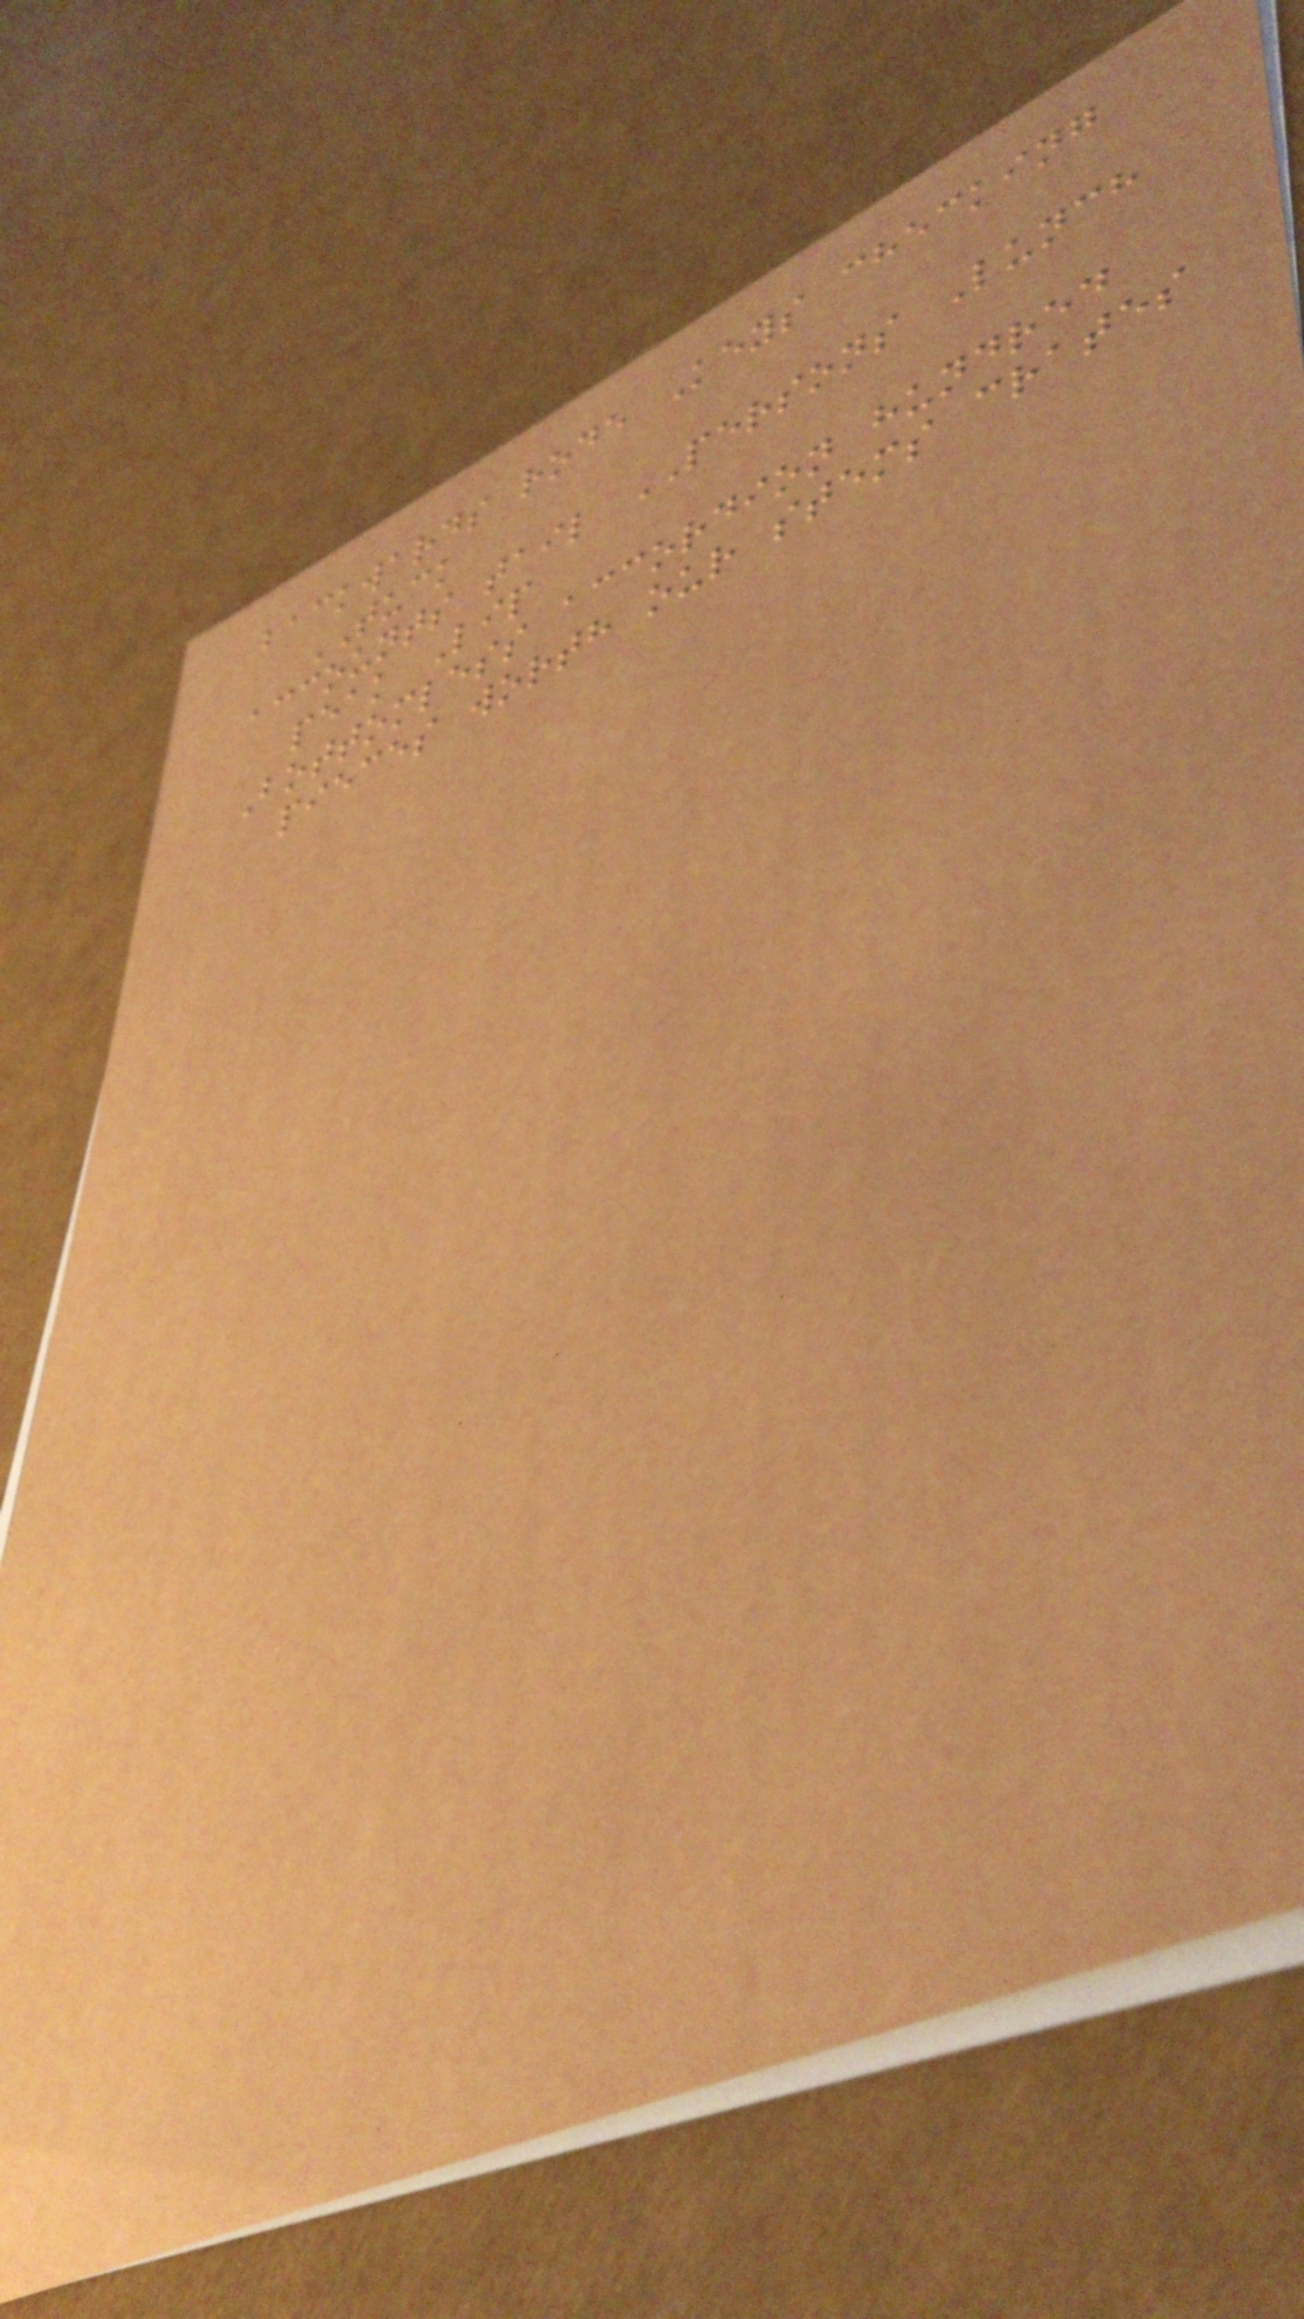backwards rode Keys checking
TUCK
accounts tail PERSONS Lunch
peak Lip
Bottomless accordion hundred
pieces worth our stems crates
